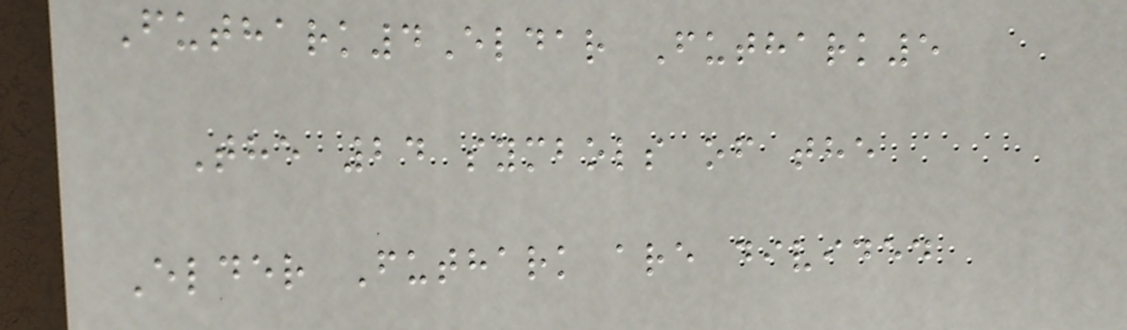Futhark4Eldar Futhark5
The 24 symbols of the
Elder Futhark are divided
